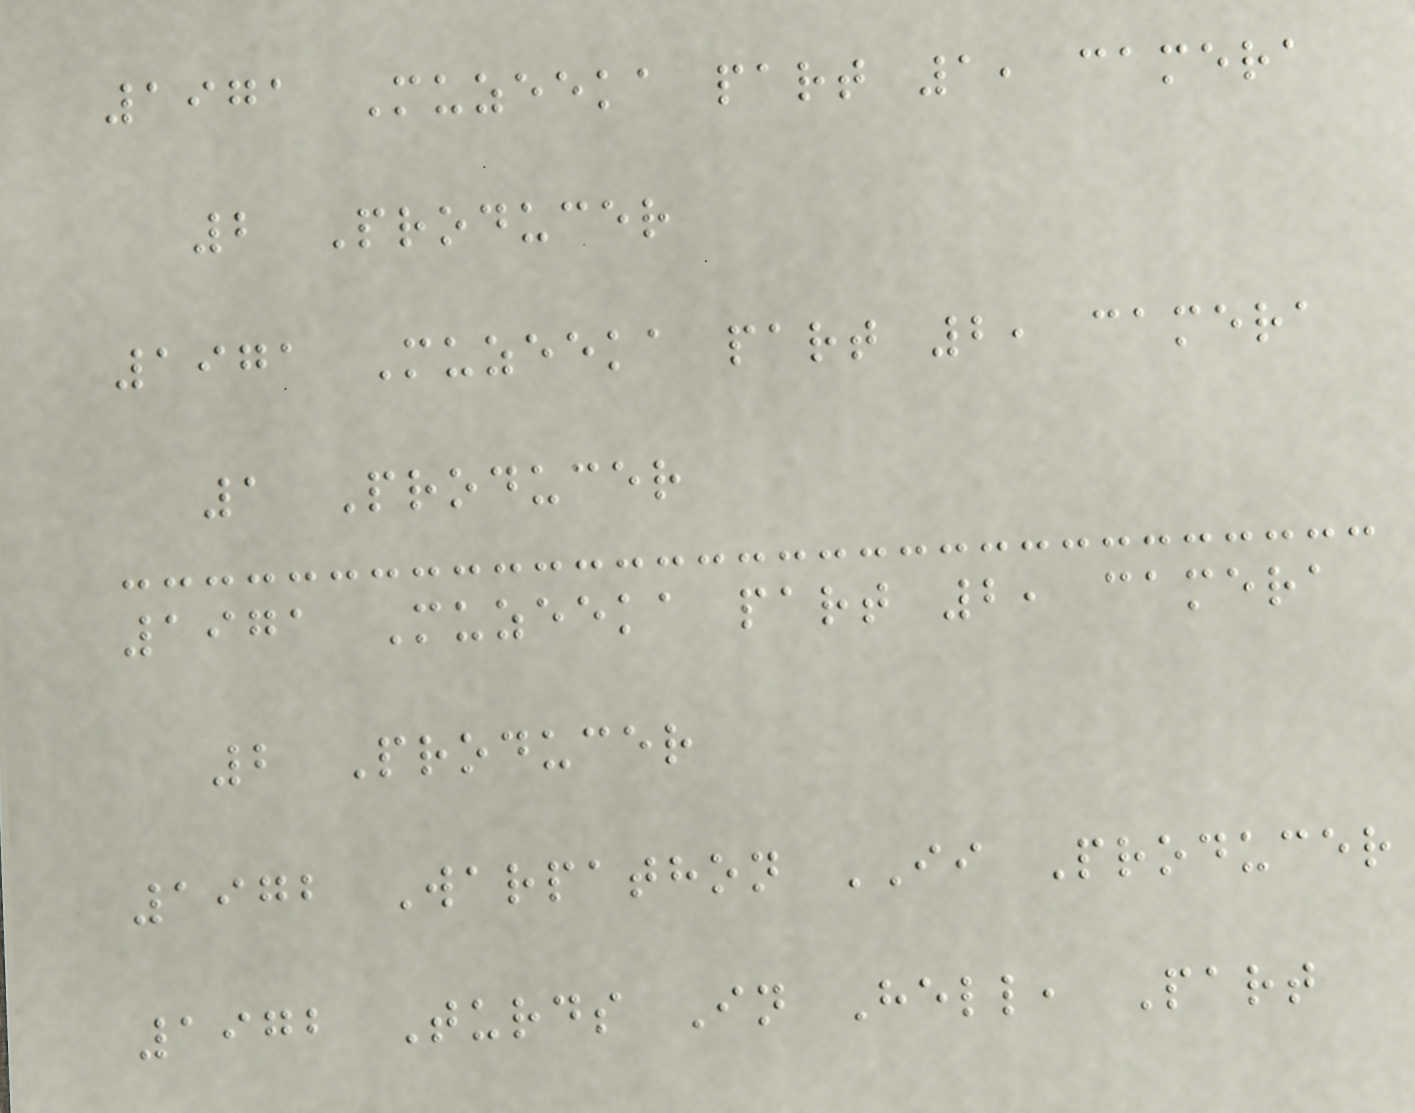1971 Muzeeka part 1, camera
2 Producer
1971 Muzeeka part 2, camera
1 Producer
1971 Muzeeka part 2, camera
2 Producer
1972 Warpathon II Producer
1972 Turds In Hell, Part
